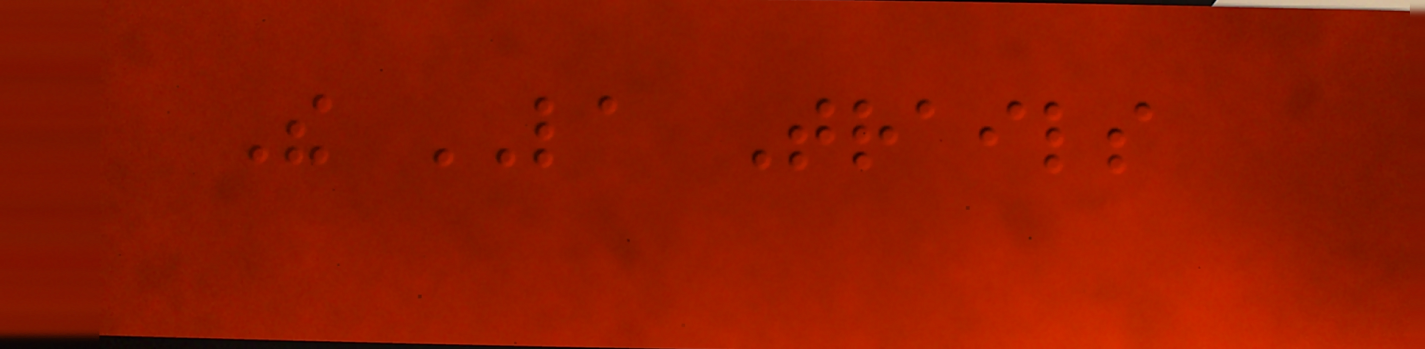The LA Trails
